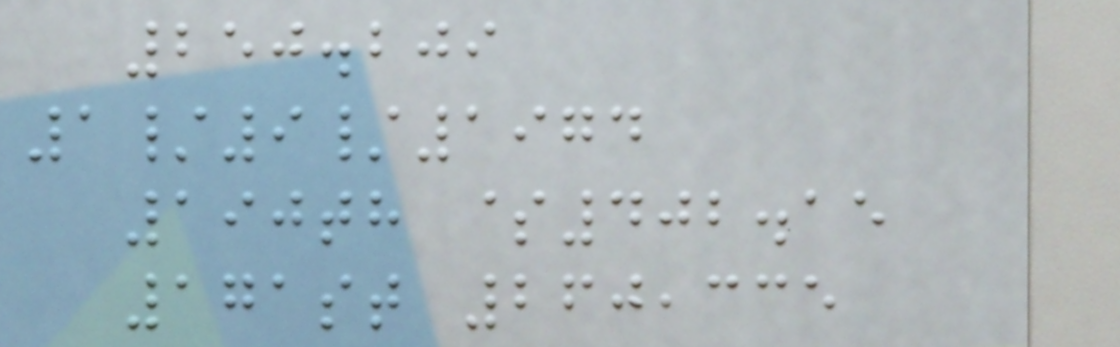250.209
1/9/1974
190th $402.15
171st 260,335
